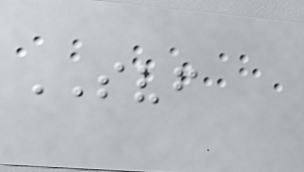SVF
